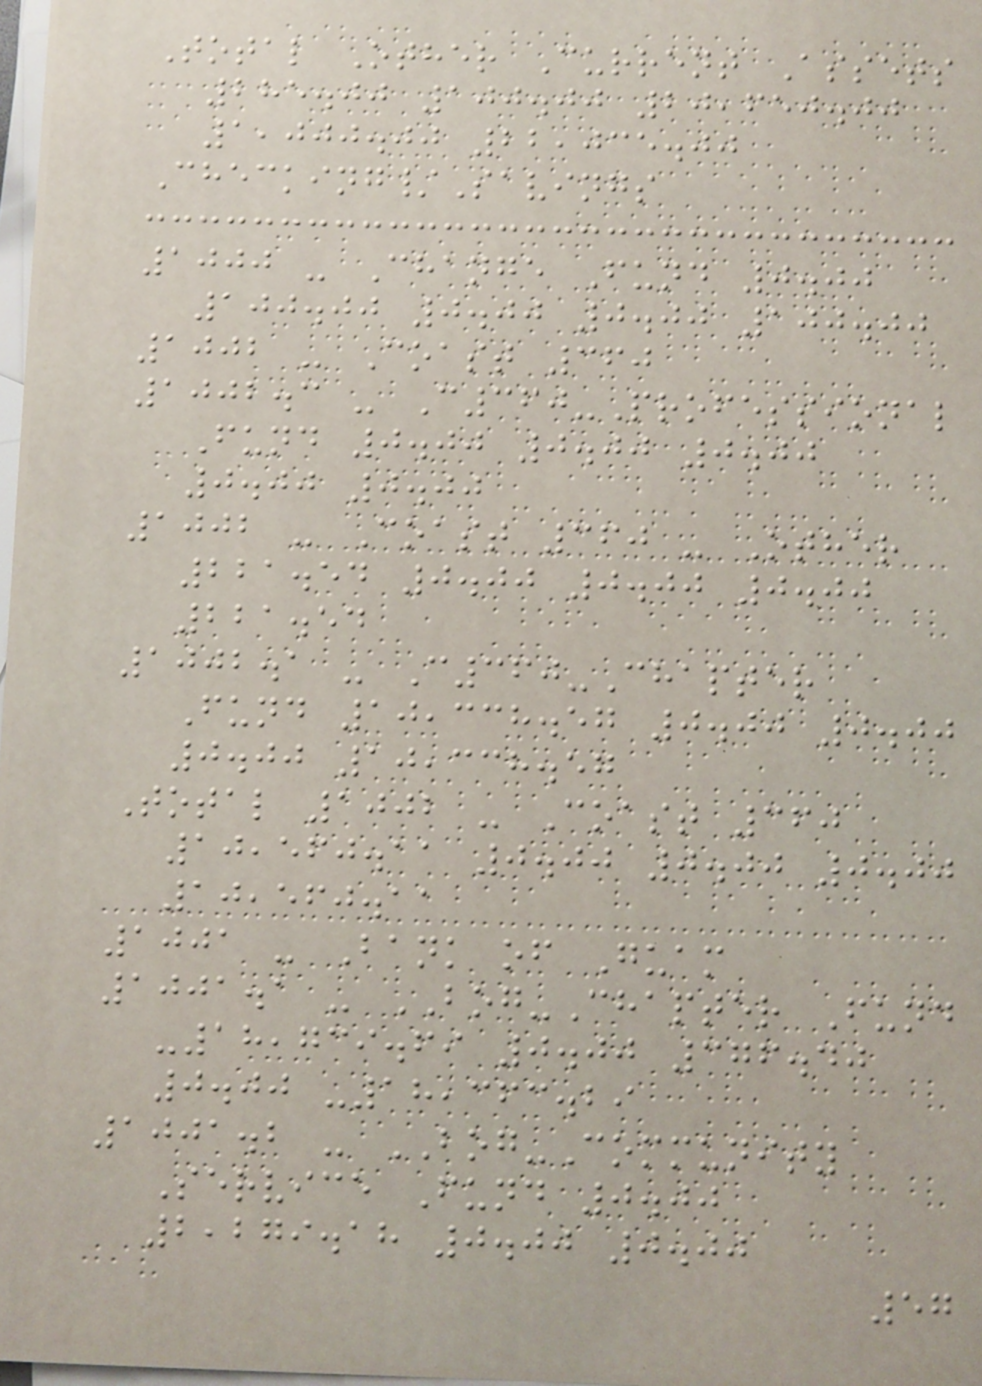Total Other Current Assets
285.00 100.00 20,650.00
1,000.00 22,035.00
Checking/Savings
1000 - Change Fund 0.00
100.00 0.00 0.00 100.00
1002 - Coast 360
1002.3 - C360-Professional
Fund 0.00 0.00 0.00
0.00 0.00
1002 - Coast 360 - Other
221.54 0.00 0.00 0.00
221.54
1002.1 - C360-Chapter
Fund 10,338.57 0.00 0.00
0.00 10,338.57
Total 1002 - Coast 360
10,560.11 0.00 0.00 0.00
10,560.11
1001 - Bank of Guam
1001.1 - BOG-Chapter Fund
-18,739.69 0.00 376.40
0.00 -18,363.29
1001.2 - BOG-Community
Service Fund 0.00
2,279.18 0.00 0.00
57
